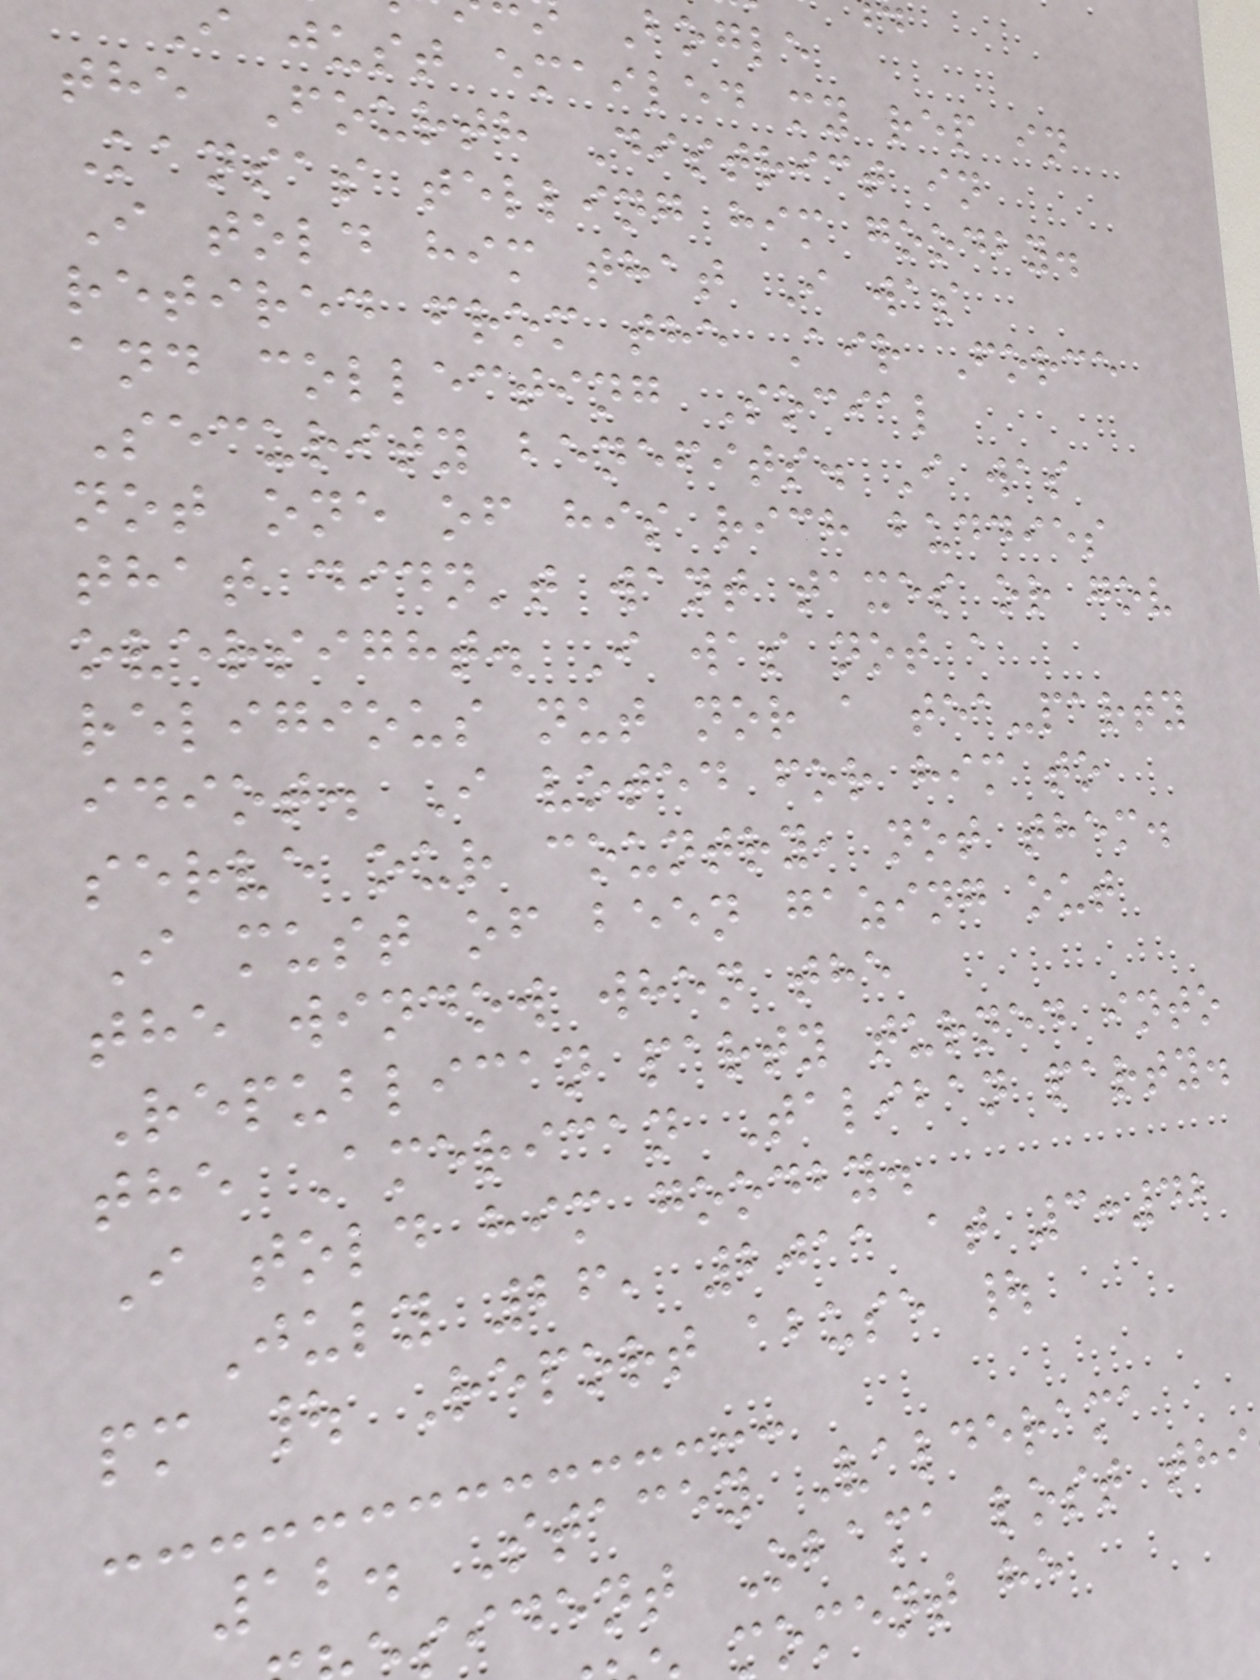Bogle
i just emailed my rep in
the Fourth District in
Kansas telling him goodby.
I told him that I was
retired from the Air Force
and collecting Social
Security benefits. I was
not one of his rich buddies
that didn't want taxes or gov
oversight. I was not a
religious nut nor a tea-party
idiot. I voted for him to
serve our country, not them.
I must of been gazing out
the window when the
Republican party turned into
the American Taliban party.
I told him goodby.
July 26, 2011 at 3:42
pm | Report abuse |
12. Stacey Valderama
sident Obama lost thi
oment he
